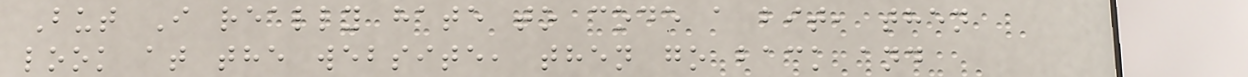But I really hate to code a bit, then
look at the website, then go back and
